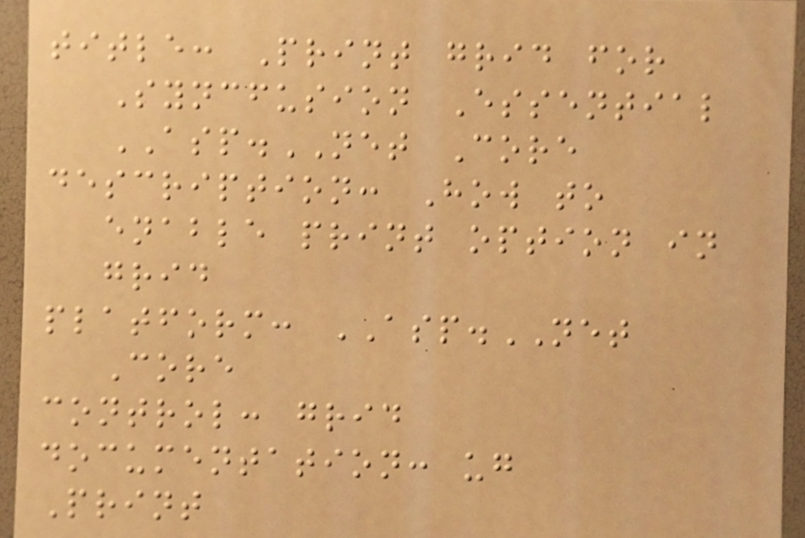title: Print grid for
Syncfusion Essential
ASP.NET Core
description: How to
enable print option in
grid
platform: ASP.NET
Core
control: grid
documentation: ug
Print
